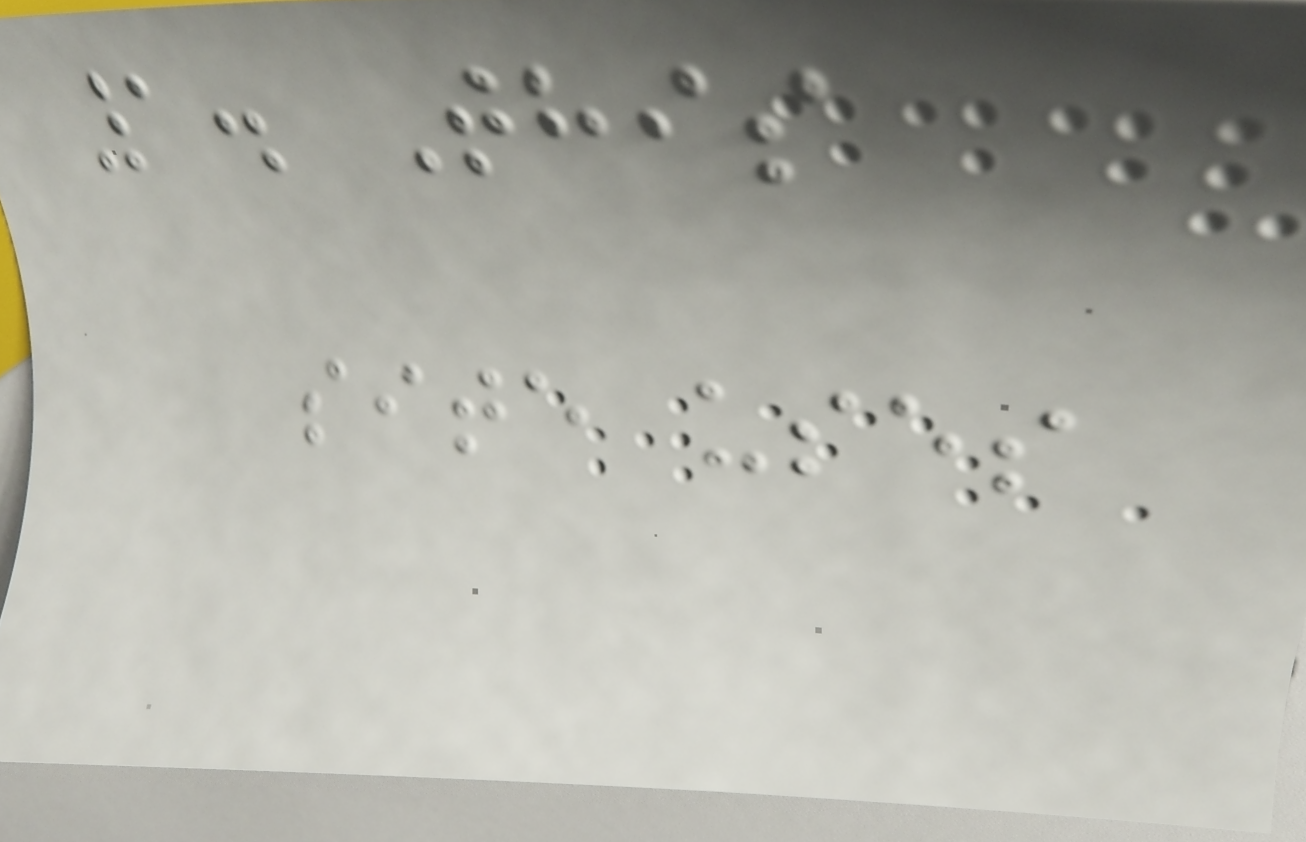1. This
site uses
